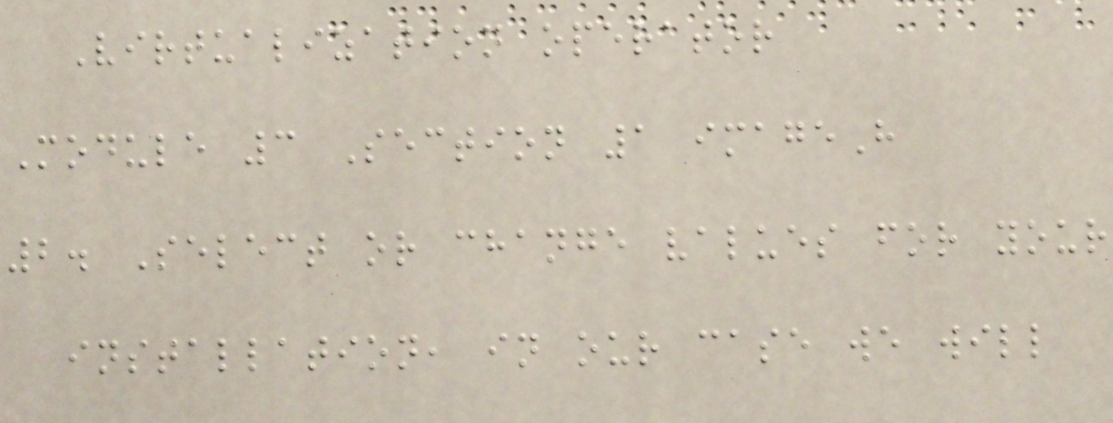Virtualization operator
Module 3 Section 1 imageH
2. Select or change values for your
installation, in our case we will
